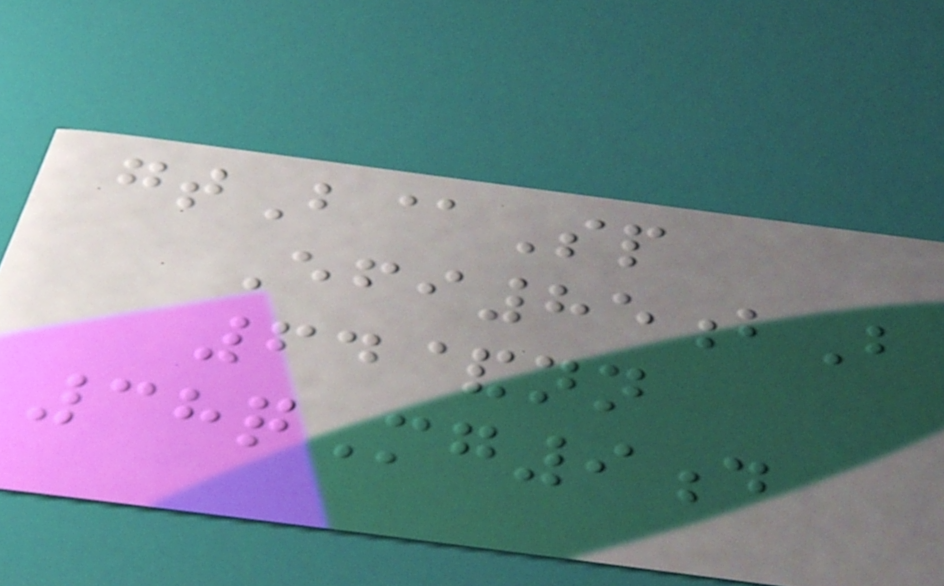gtB@Sp
Efi85bB
64&nn
38qMg9d
